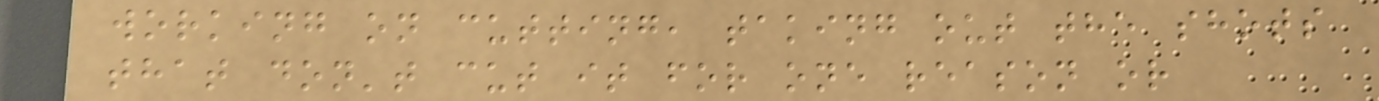working on cutting, taking out the shots
that don't cut it for one reason or
